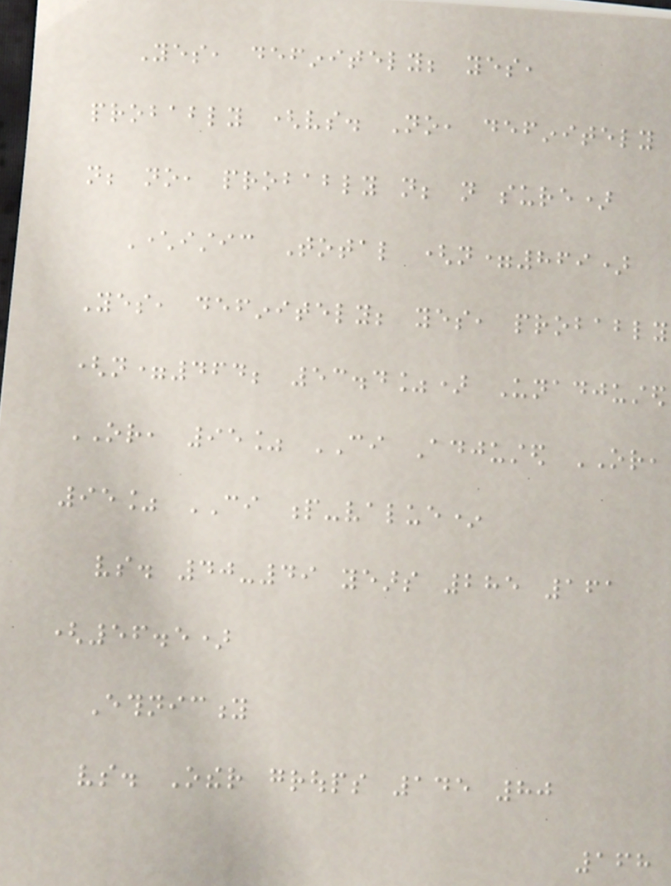Yes, definitely; yes,
probably (vs. No, definitely
not; no, probably not; not sure)
Characteristic Total (n=869)
Yes, definitely; yes, probably
(n=464; 53.4%) Unadjusted
OR, 95% CI Adjusted OR,
95% CI p-value*
vs. 40-49 years 285 161
(56.5)
Ethnicity
vs. Other groups 145 80
168
